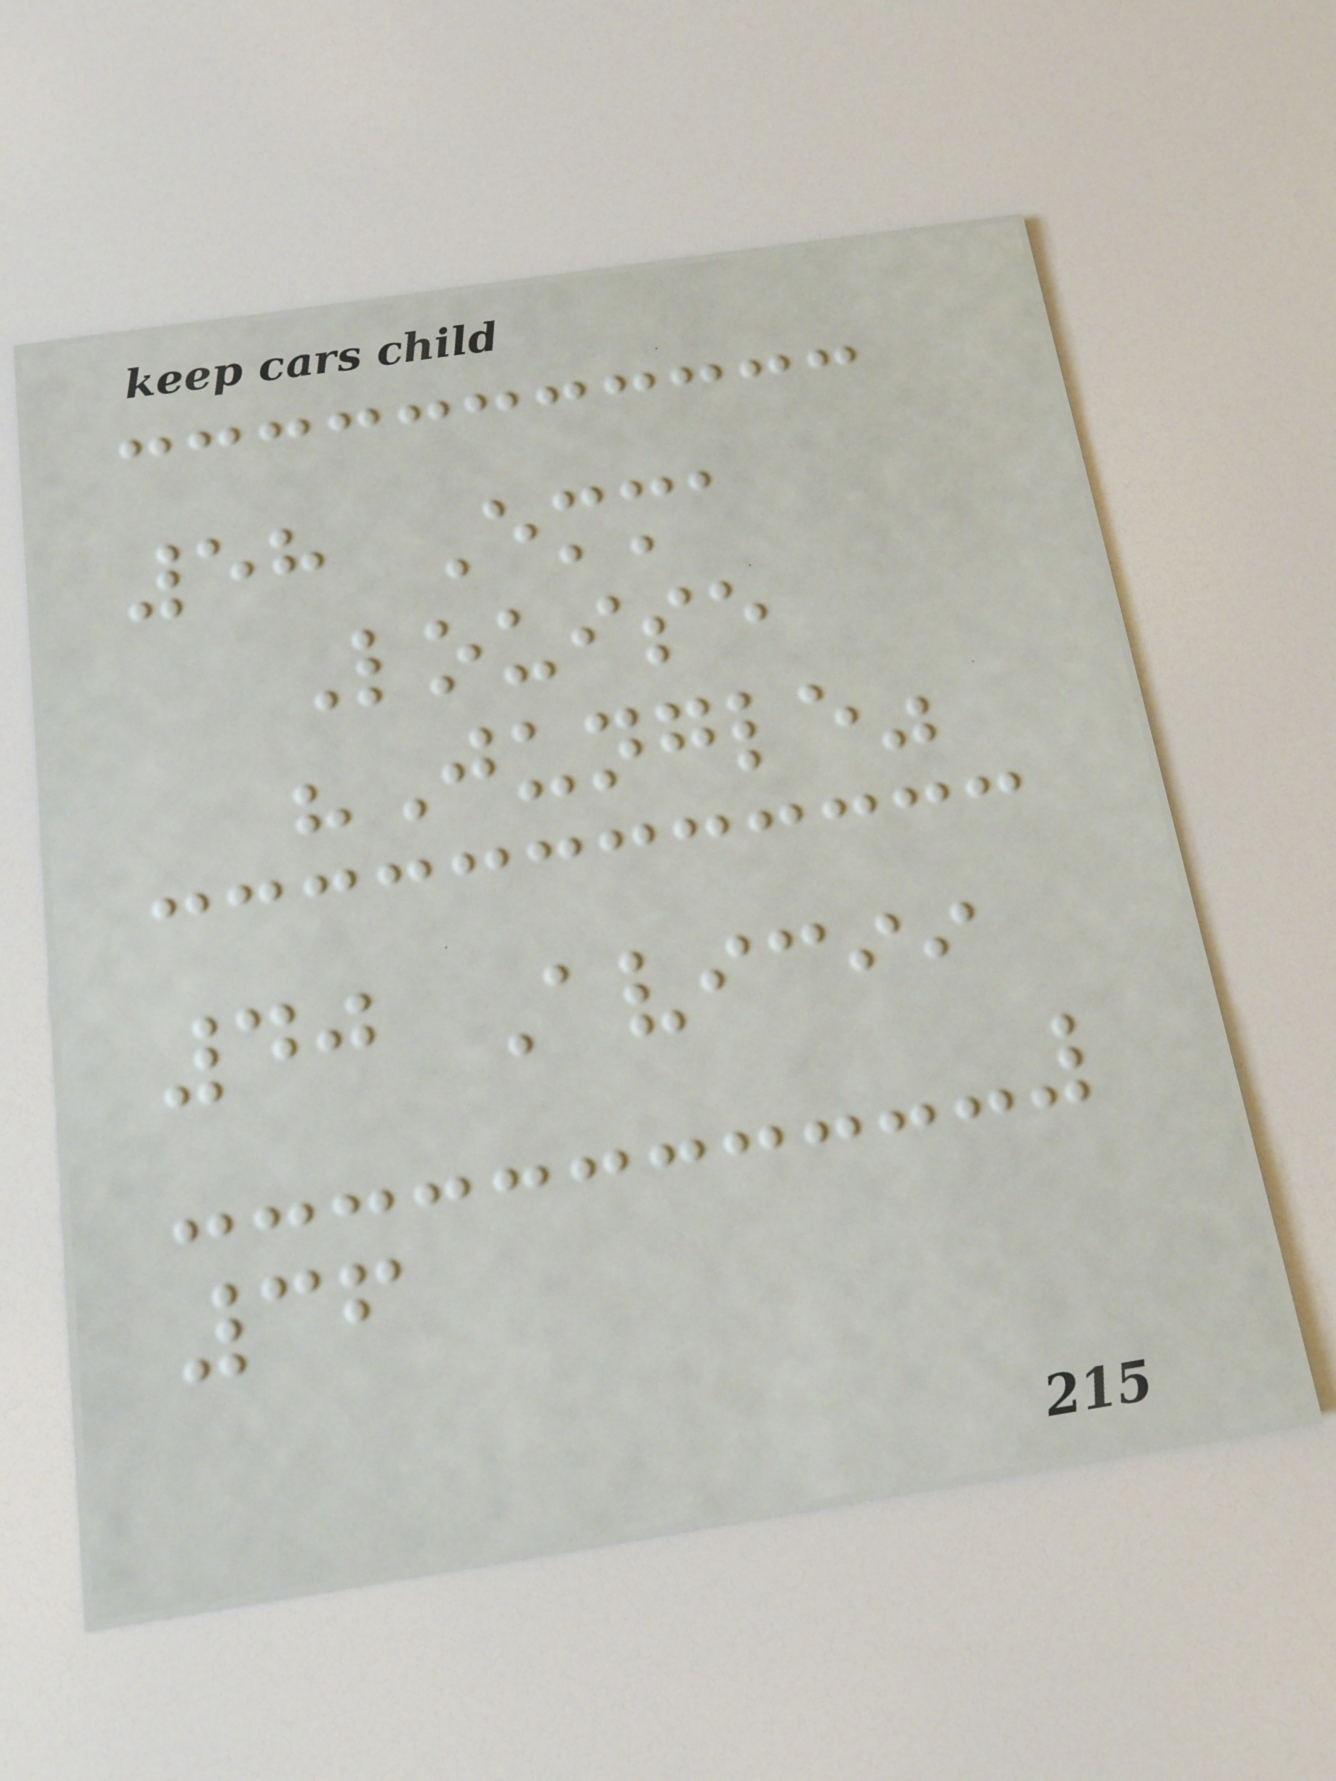58 Emma
Louise
"Jungle"
40 Avicii
36
